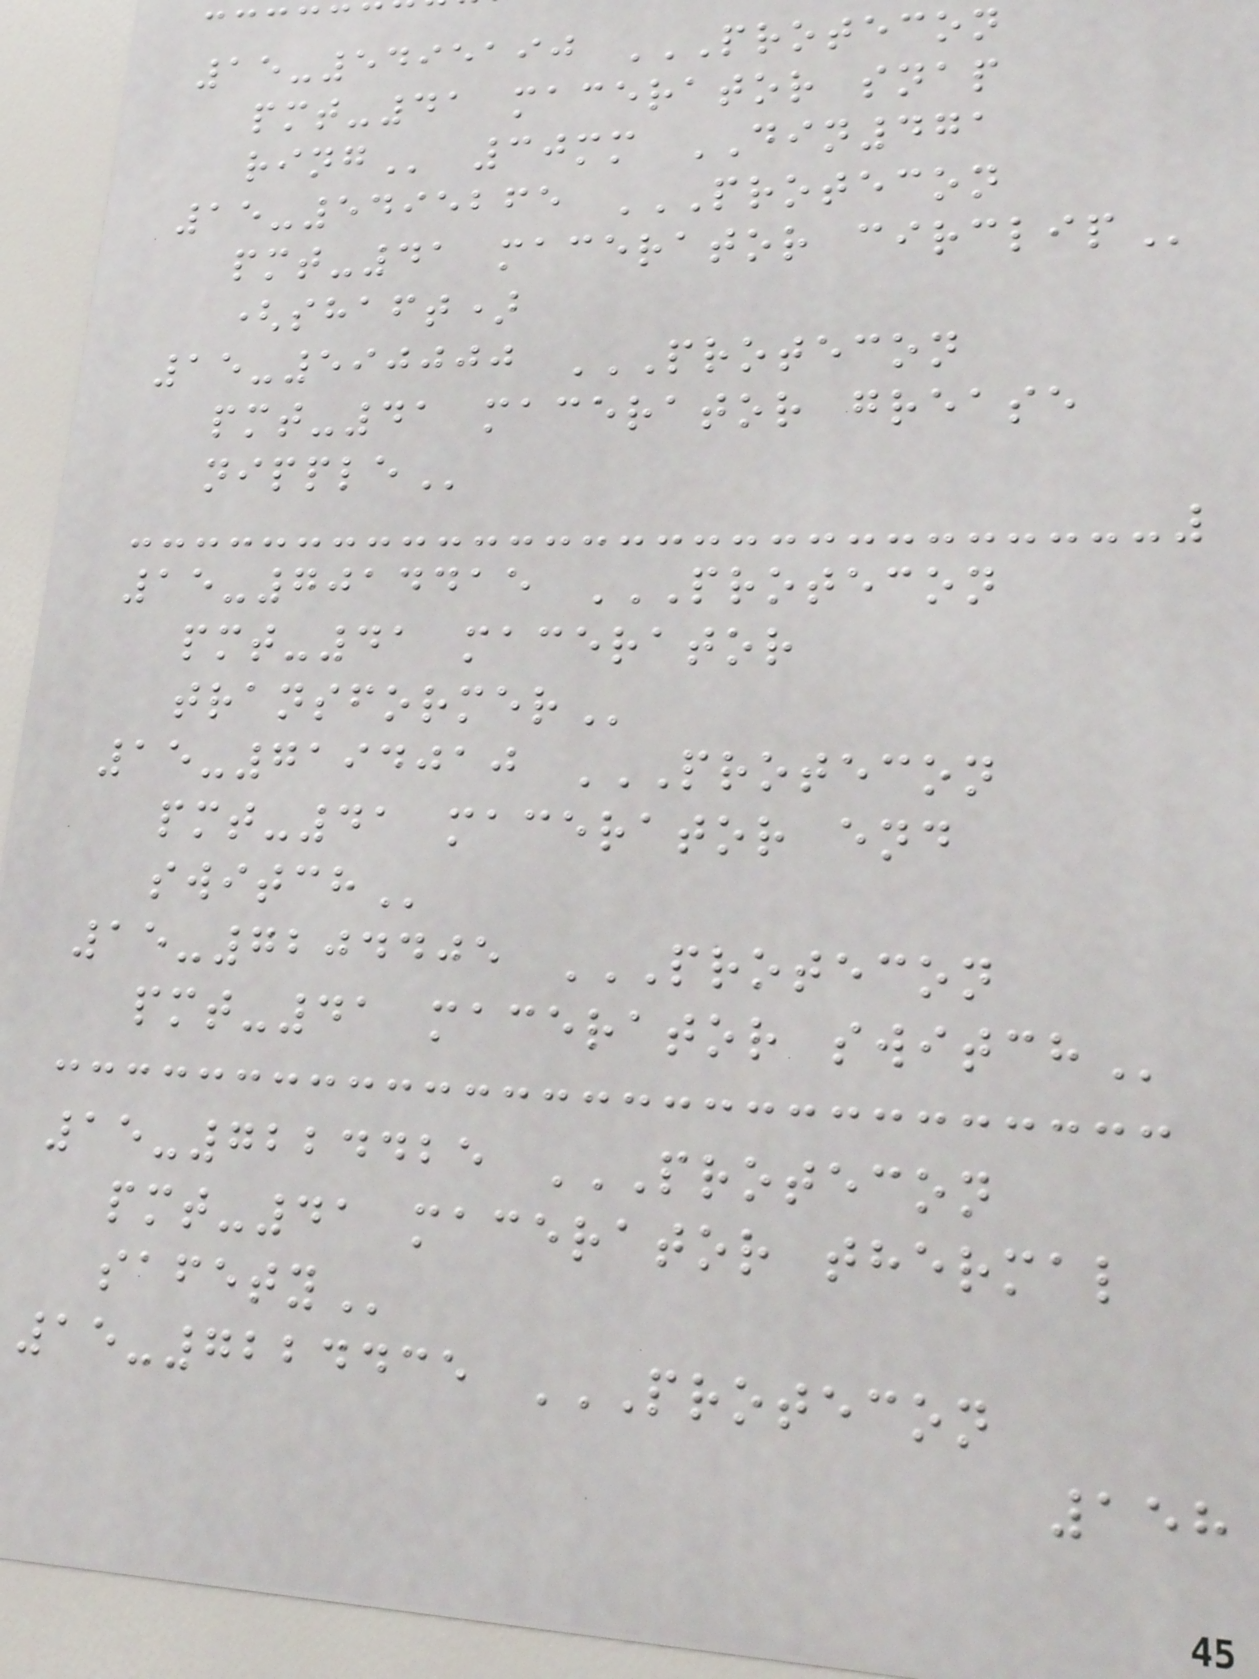15-5495190 PROTECON
pmt-41 macerator snap
30mm DIN471
15-5495265 PROTECON
pmt-41 macerator
(shaft)
15-590000 PROTECON
pmt-41 macerator grease
15-7014415 PROTECON
pmt-41 macerator
15-7194010 PROTECON
pmt-41 macerator end
15-7204405 PROTECON
pmt-41 macerator
15-7224425 PROTECON
pmt-41 macerator thermal
15-7224435 PROTECON
158
